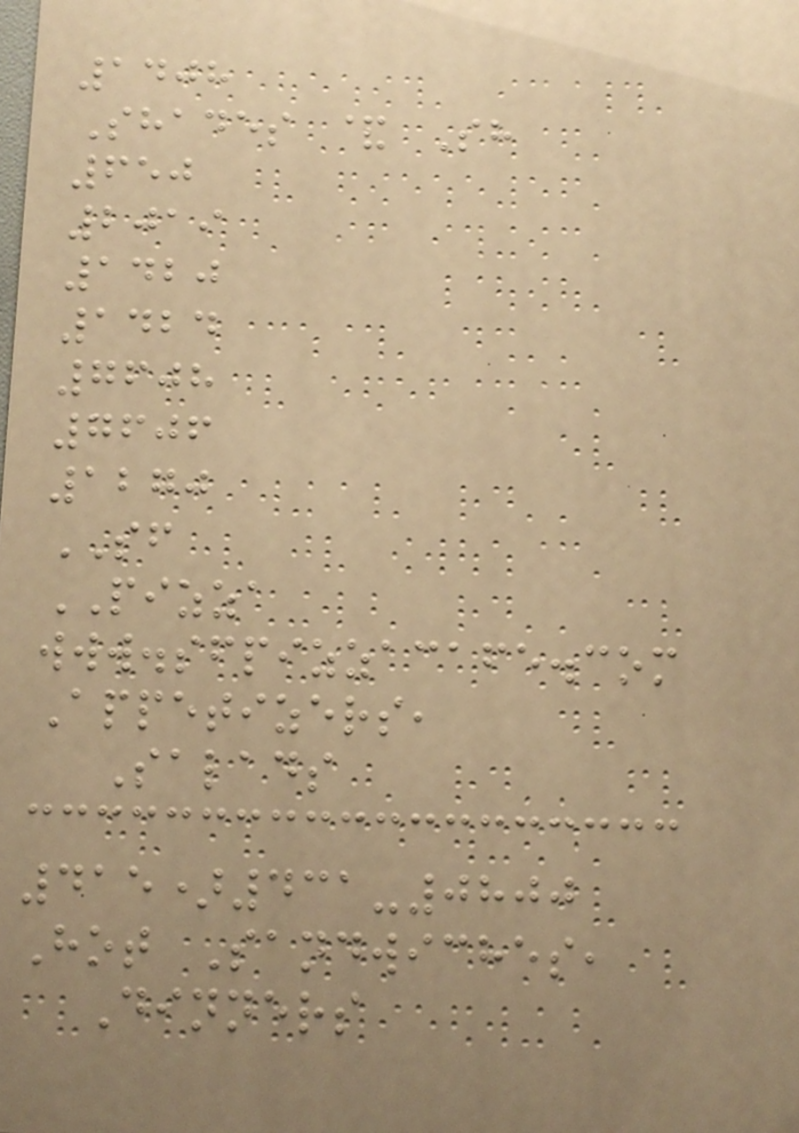1408
Shades & Sh
650
2019
1420
1424
7608
7606
1270
SF
PIZZA
www.sfpizzacafe.com
Appetizers,
Salads
415)431-0800
Hot Sandwiches,
Dinners
